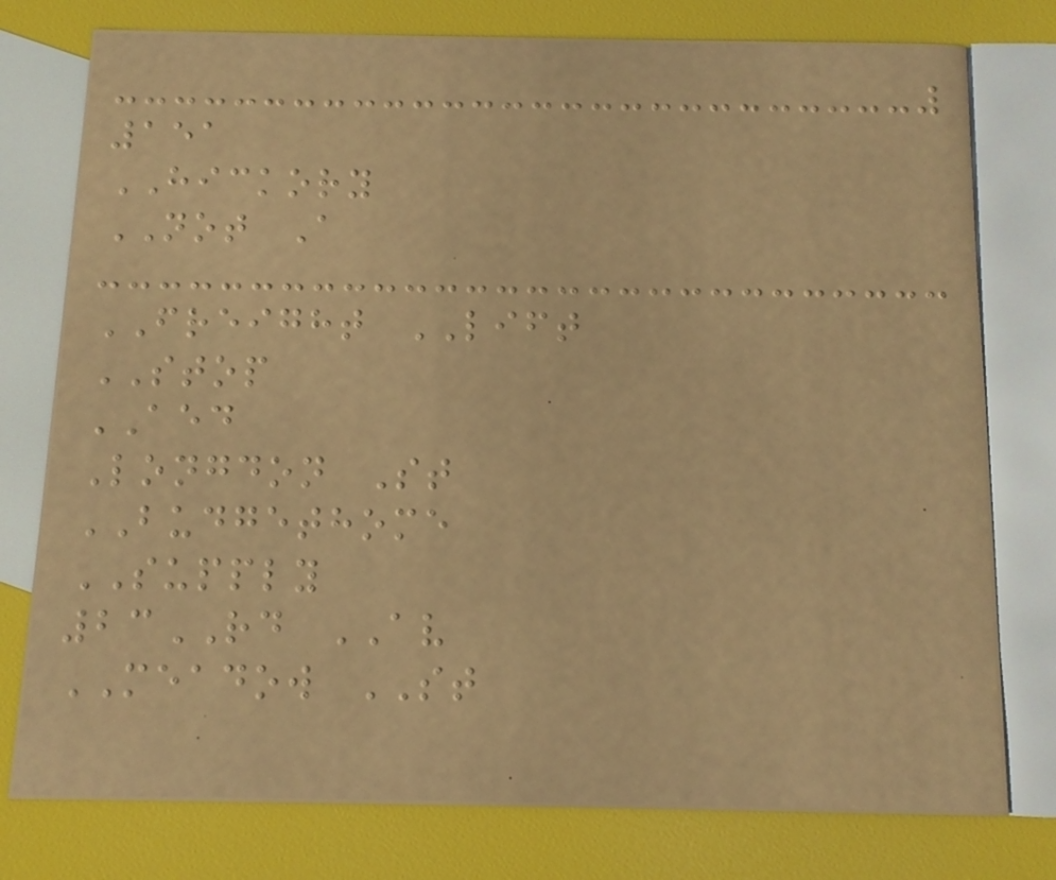151
HICKORY
NOT A
FREIGHT LIFT
STOP
AED
Longdon St
BUDGETHOME
SUPPLY
23RD AV
MEADOW ST
